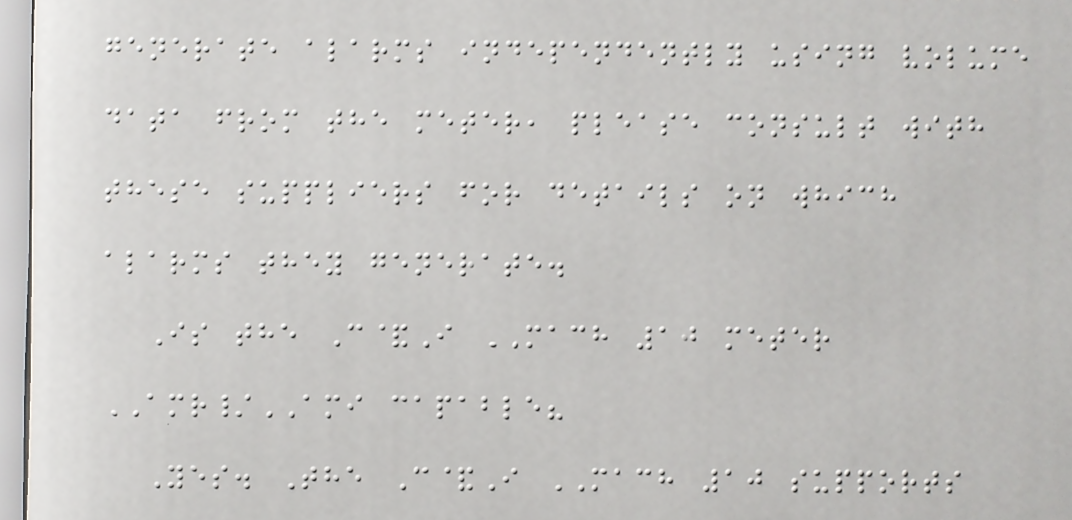generate alarms independently using volume
data from the meter, please consult with
these suppliers for details on which
alarms they generate.
Is the C&I MACH 10 meter
AMR/AMI capable?
Yes. The C&I MACH 10 supports
